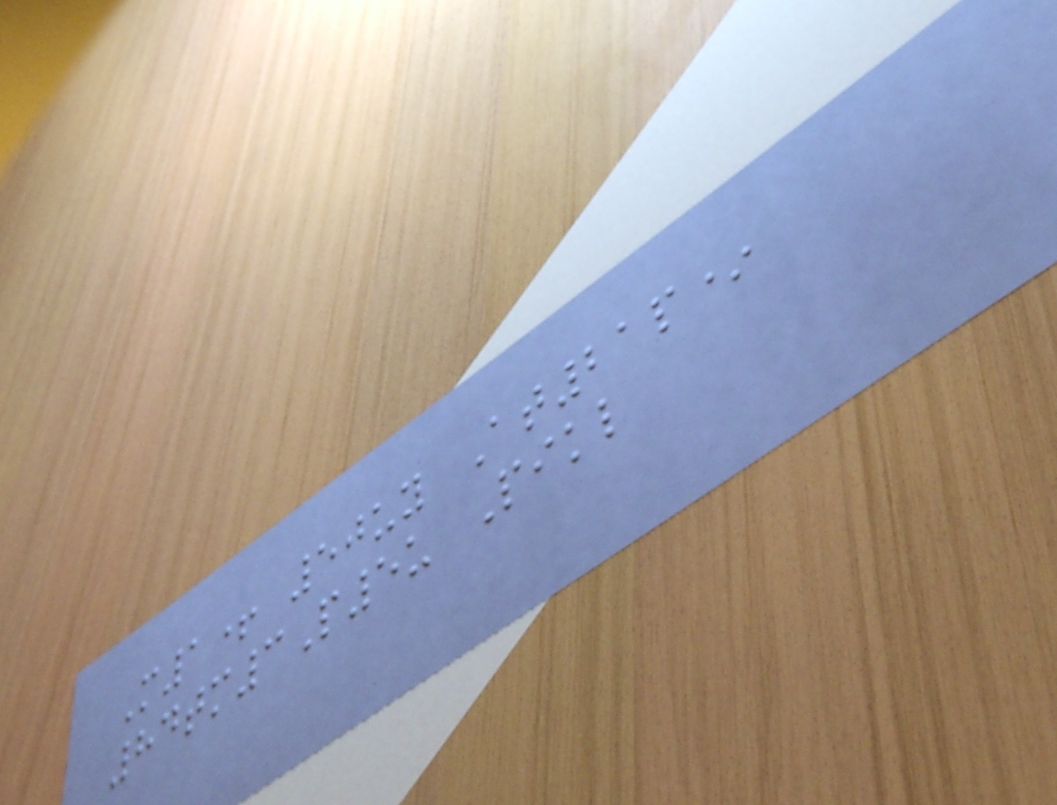M1+ 50uy At21p*
84tm3P5u Pikl
